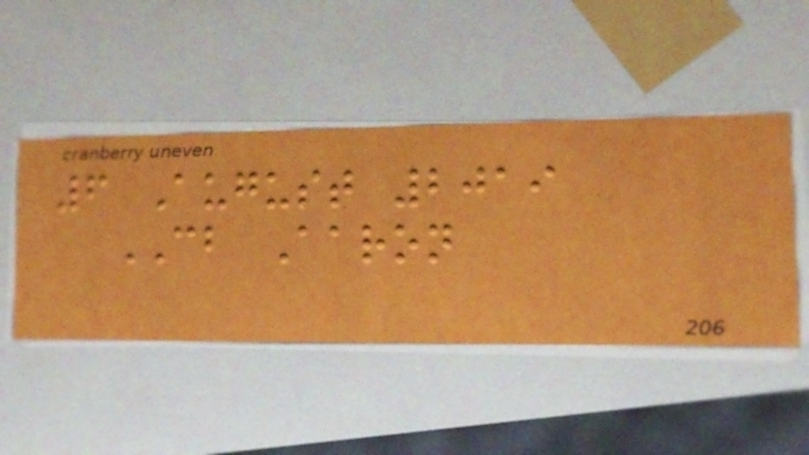6 August 2019
CB Aaron
